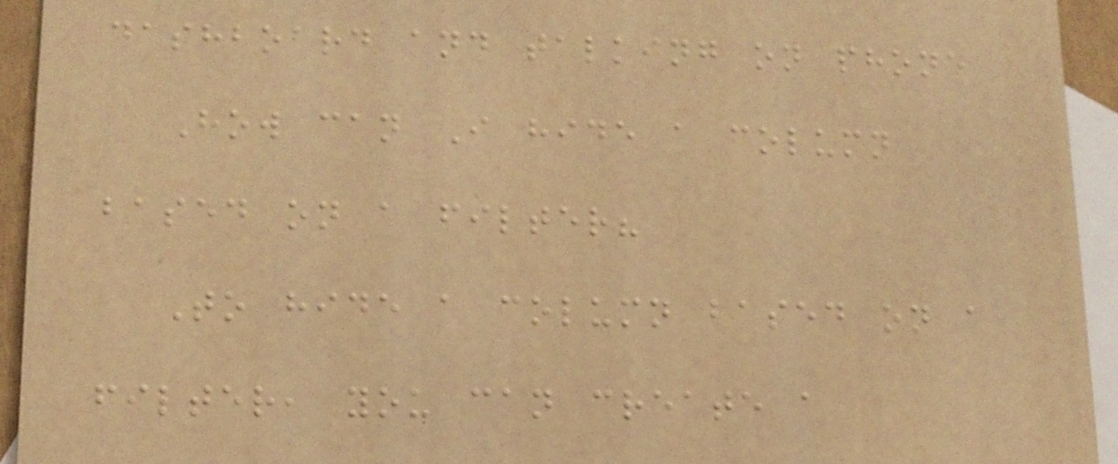dashboard and talking on phone
How can I hide a column
based on a filter?
To hide a column based on a
filter, you can create a
